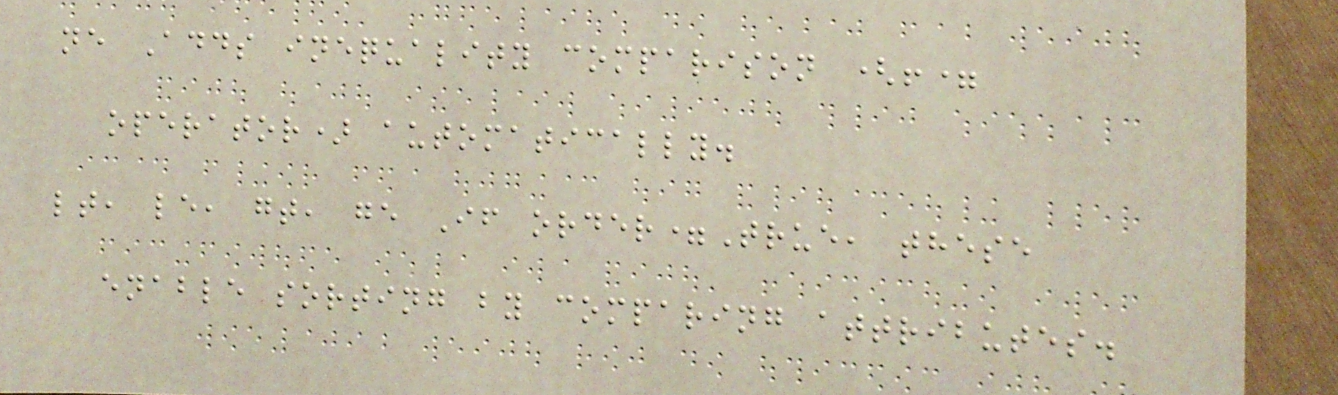ne Adds inequality comparison (!=
operator) automatically.
lt, le, gt, ge If order=True, these
enable sorting by comparing attributes.
